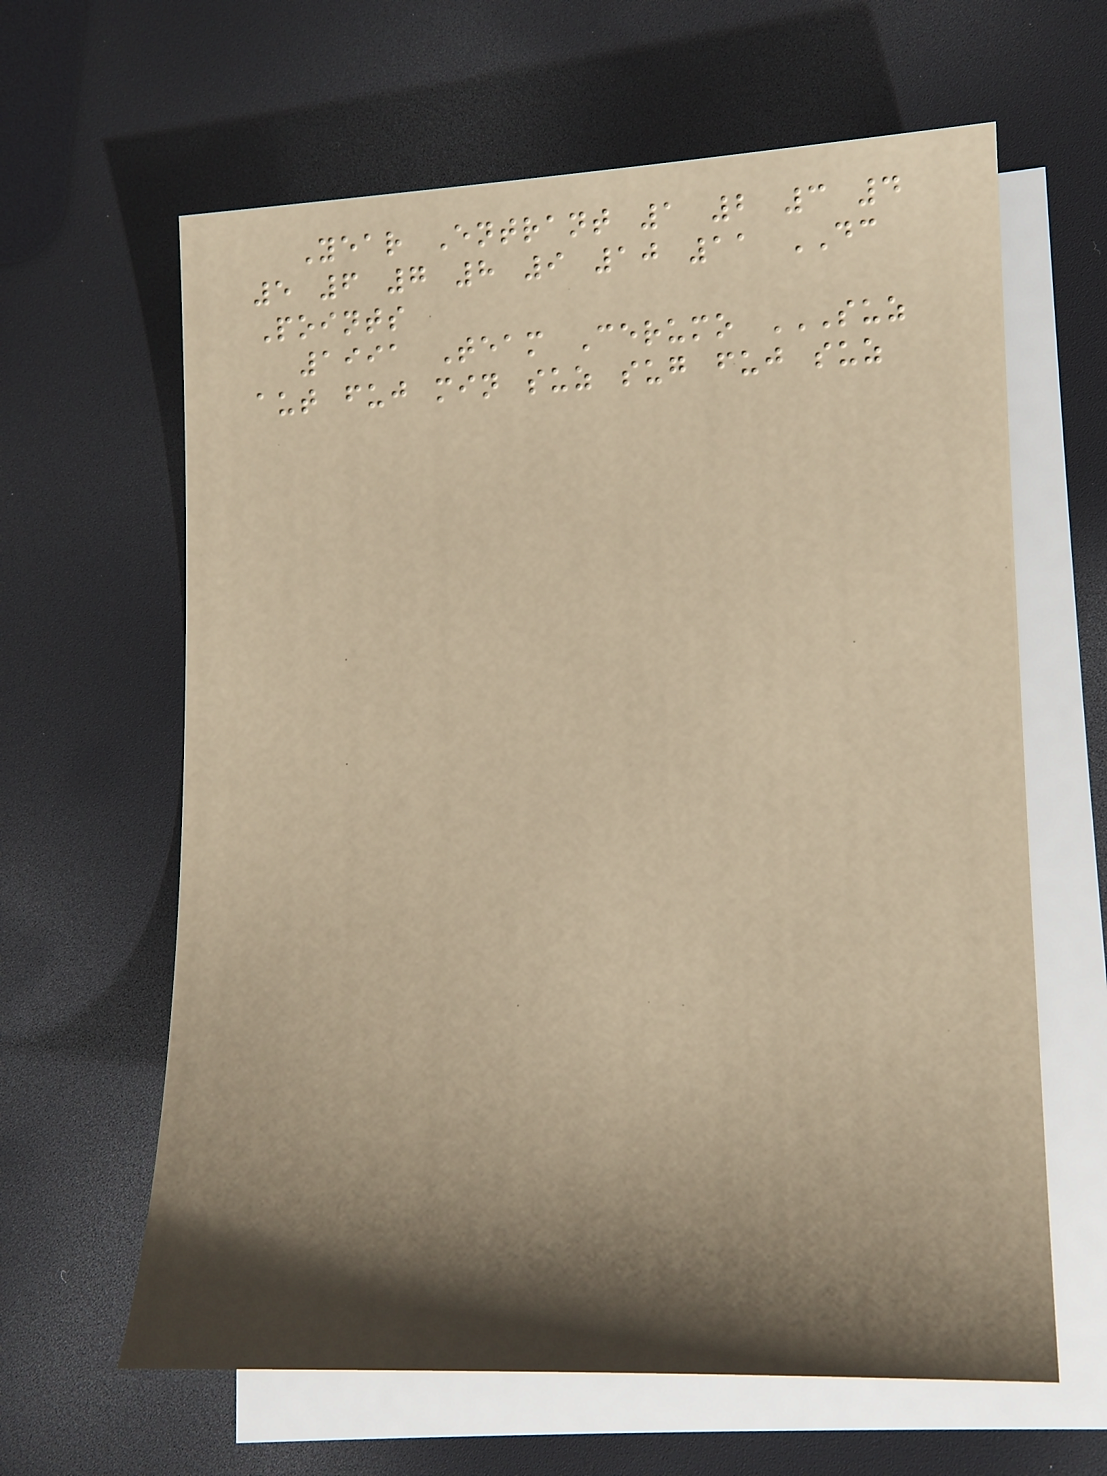Year Entrant 1 2 3 4
5 6 7 8 9 10 11 DC
Points
1991 Team Cerumo SUZ
AUT FUJ MIN SUZ SUG FUJ SUZ
